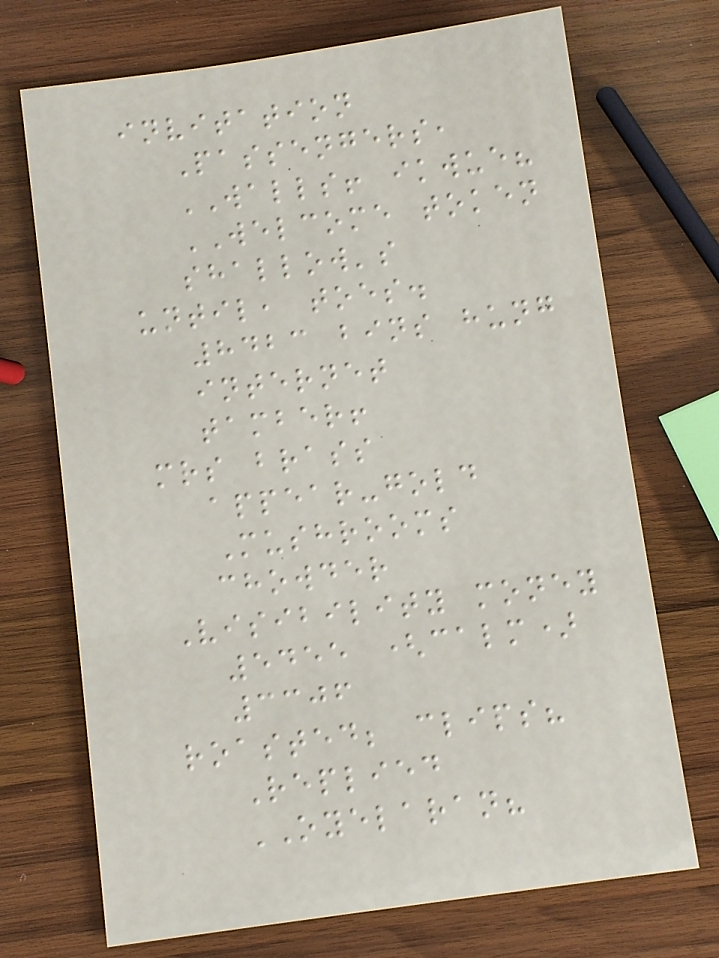invitation
Passengers,
WALLS! ikwue?
WELCOME token
shallow's
until, toes.
8423 bins hung
internet
tamber!
mrs brass
appear-gold
Mushrooms
chowder
Visibility money
5455 (calm)
3306
roasted; clips?
Replied
OYELARAN?
